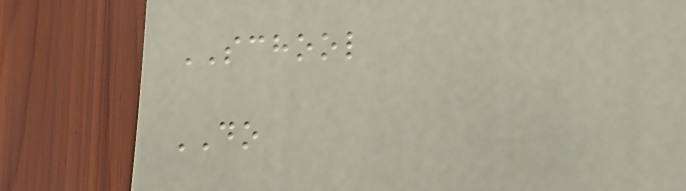SCHOOL
DO
